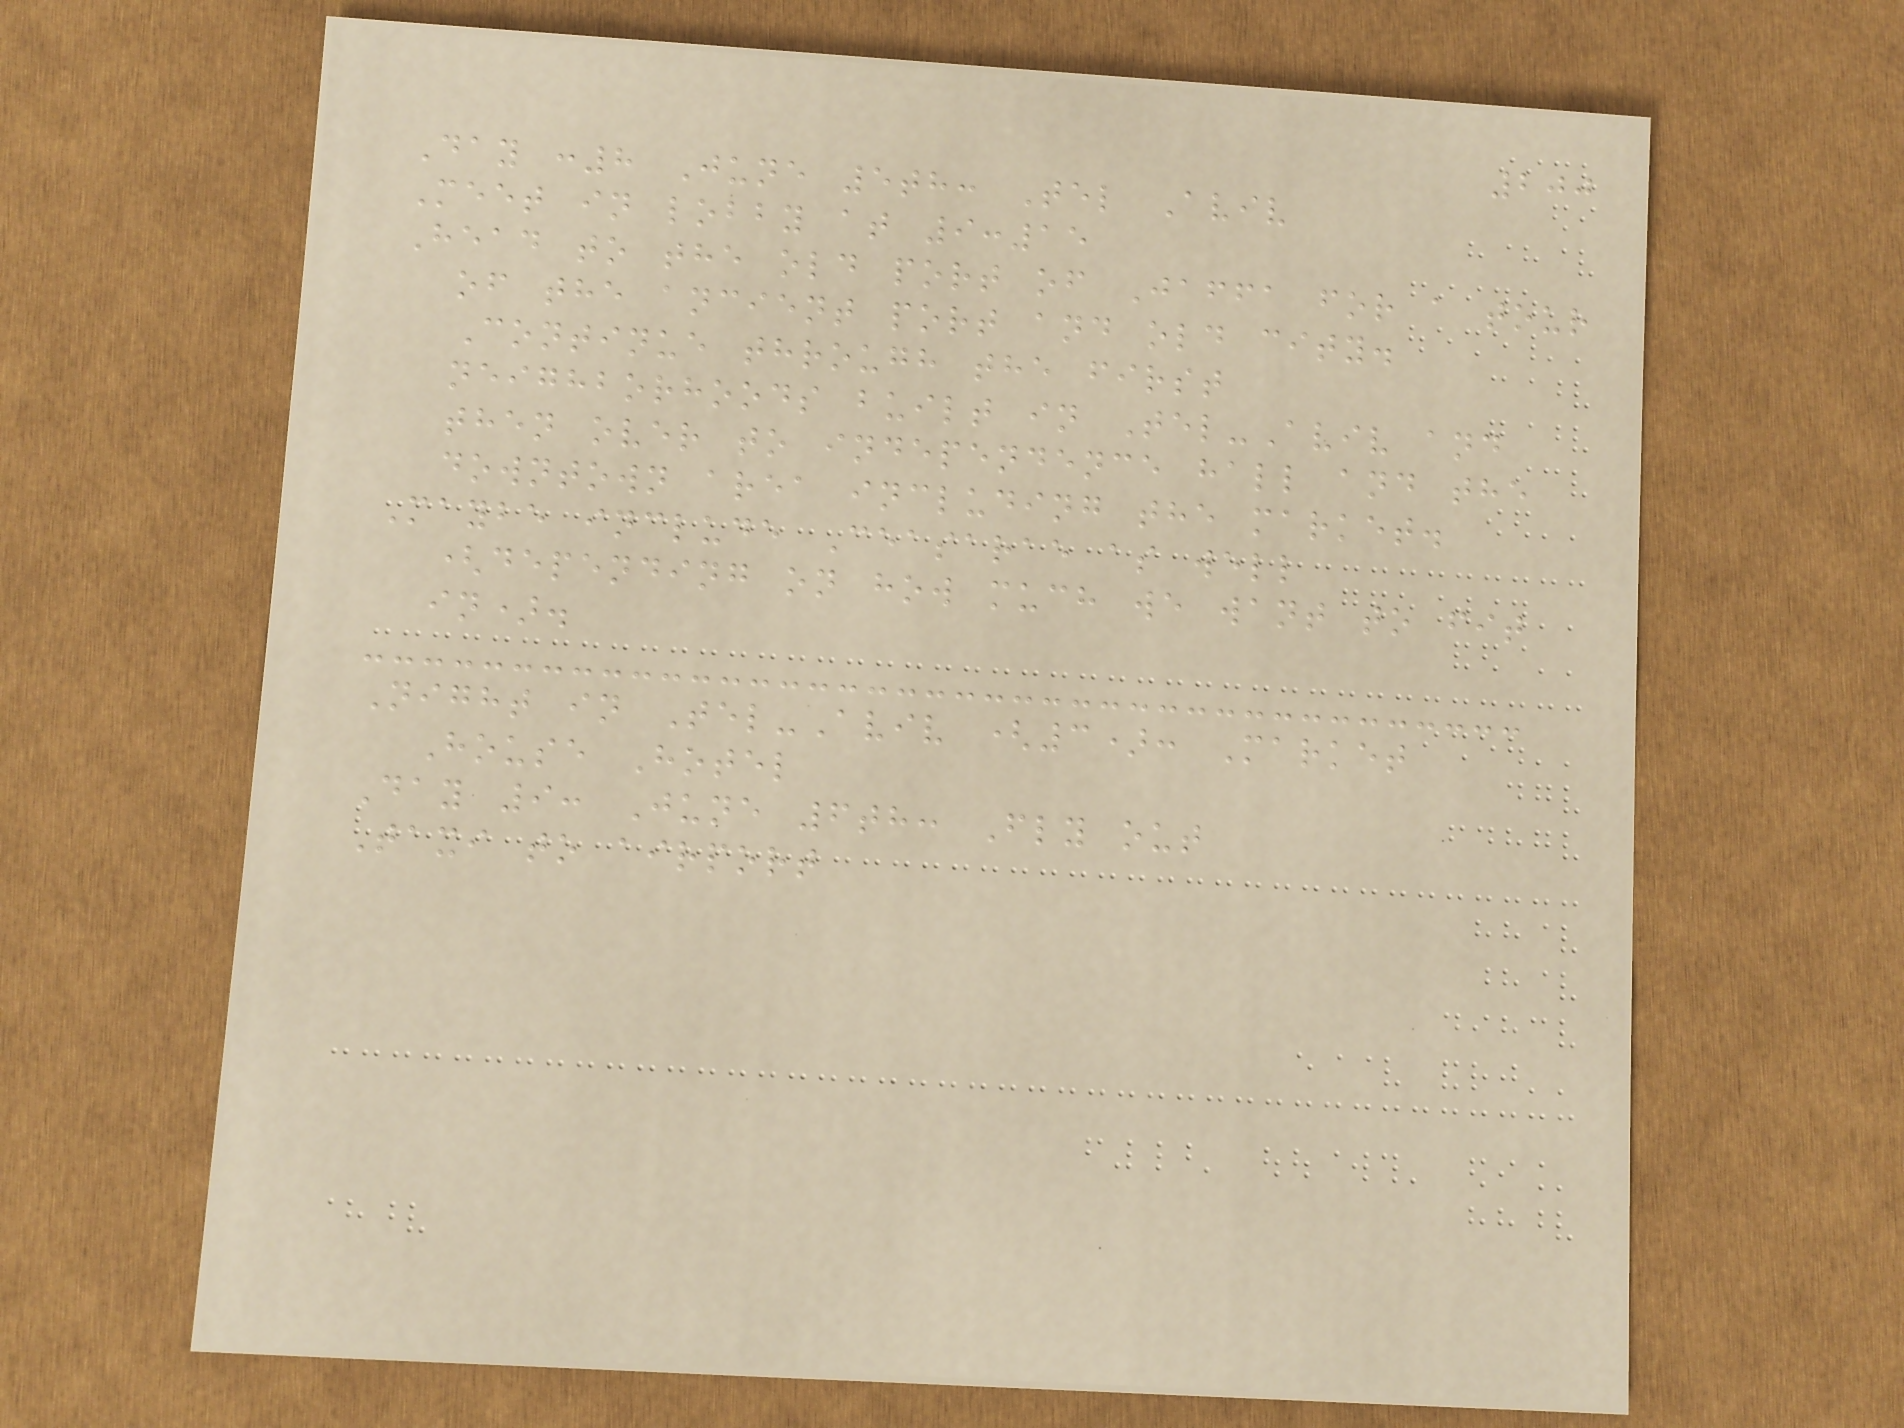200
Day :8 June 5th: Tel Aviv
Meet in lobby at 9:15
Head to the old port of Jaffa for a tour
of the ancient port and old city.
Continue through the first
neighborhoods built in Tel-Aviv and
then over to independence hall and the
downtown area including the market.
Maybe include Ceasarae as well
(depending on how much we want to fit
in).
Night in Tel-Aviv (3): Market
House Hotel
Day 9: June 6th: Fly out
Taxi to airport
